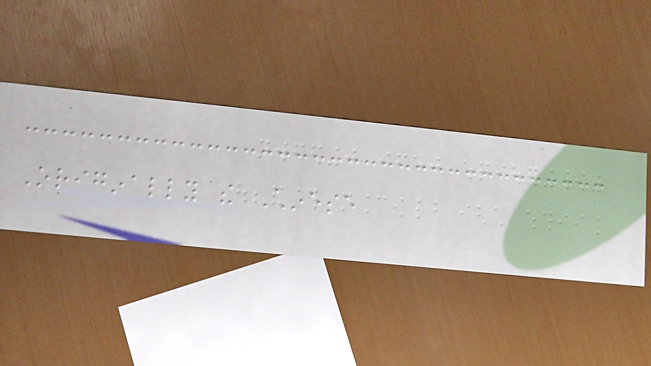Originally the Chinese
